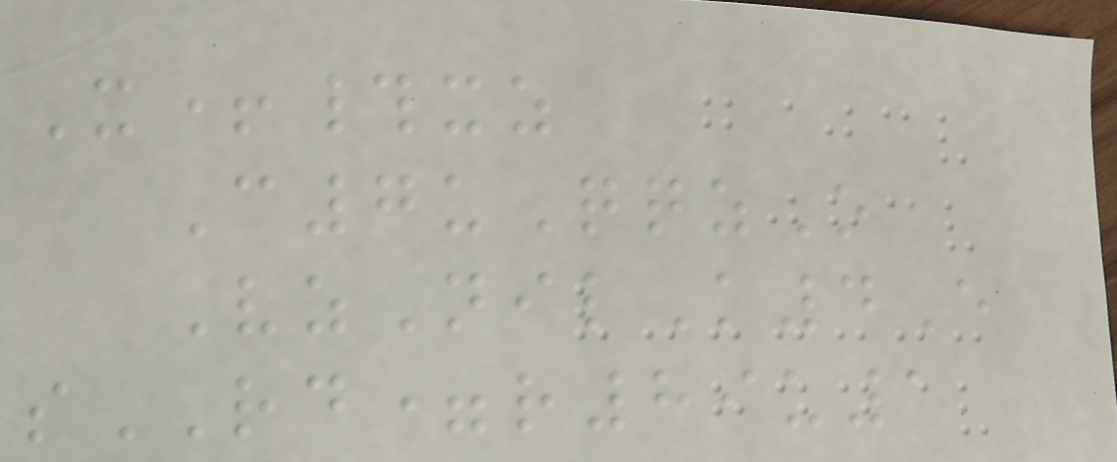X+#xz
C7uQqzO
VzNilK4E
sRD=r89u1
